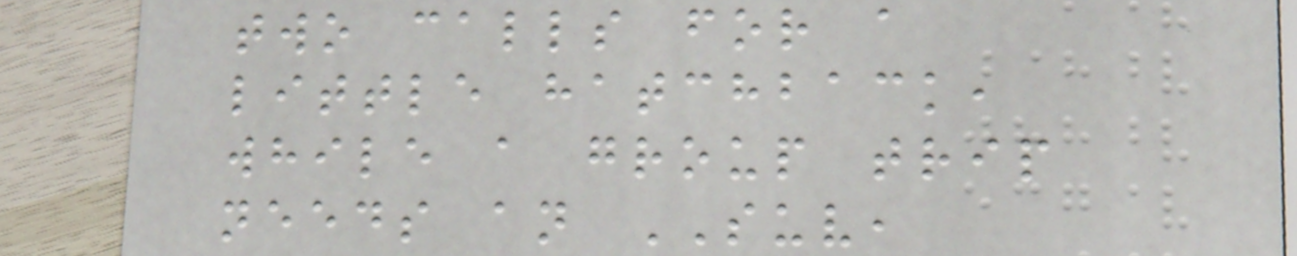two calls for a
little hatchback,
while a group trip
needs an SUV,
